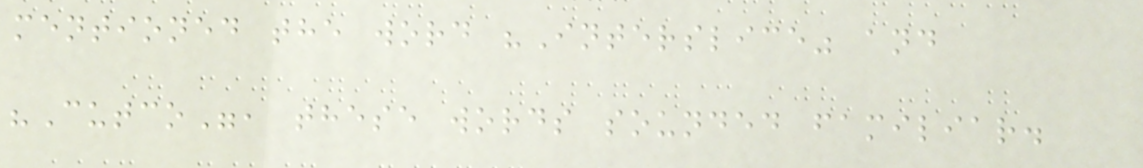mentioned the word "Interslice" and
"Cutco", these words sounded familiar.
